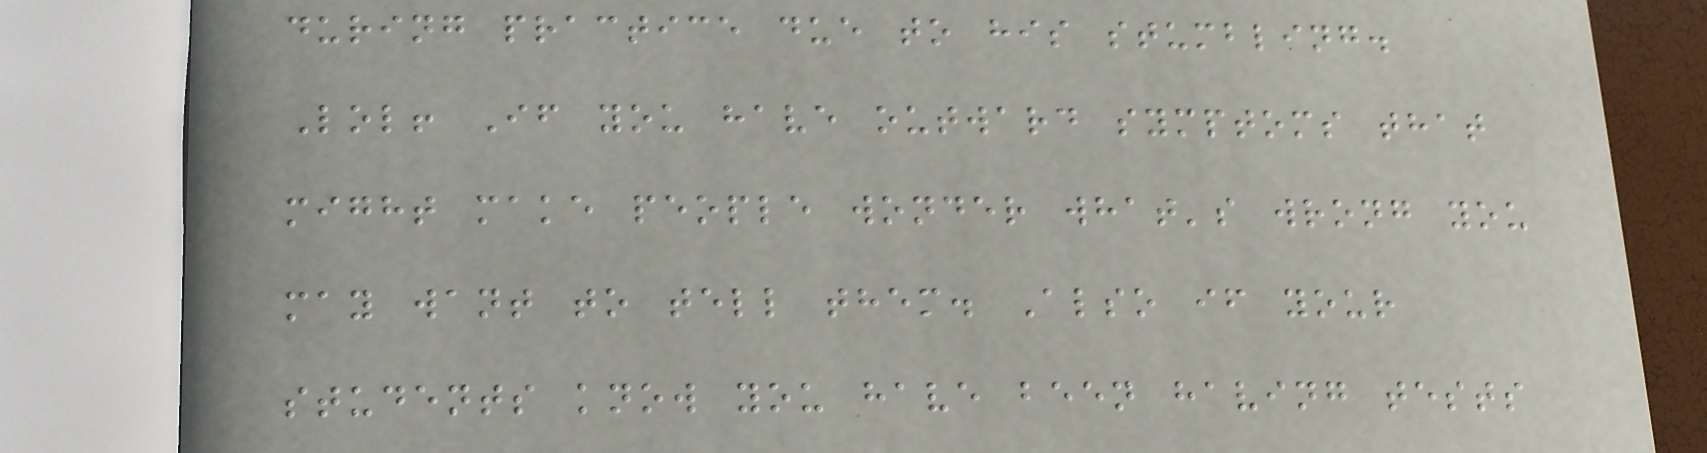during practice due to his stumbling.
Lol! If you have outward symptoms that
might make people wonder what's wrong you
may want to tell them. Also if your
students know you have been having tests
